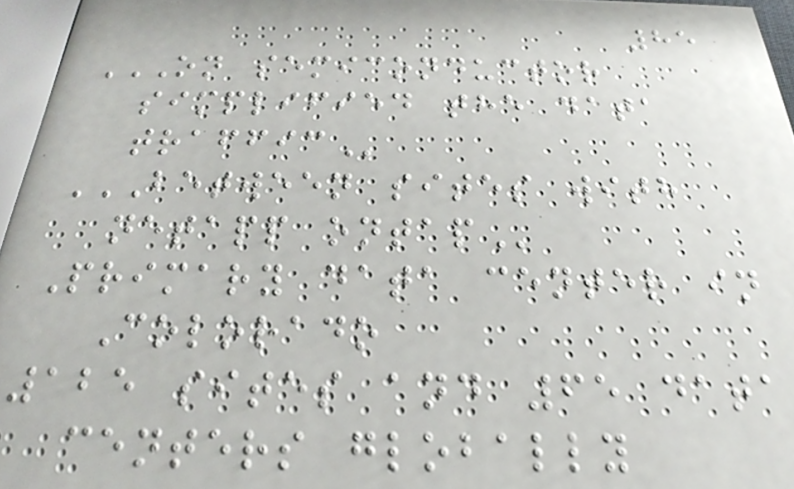85
ON SEMICONDUCTOR
SIMPLIFIED THE DATA
TRAFFIC
BETWEEN SITES WITH
NETAPP ONTAP
Primary data center in
Colorado
125 sites and 65 data
centers globally
